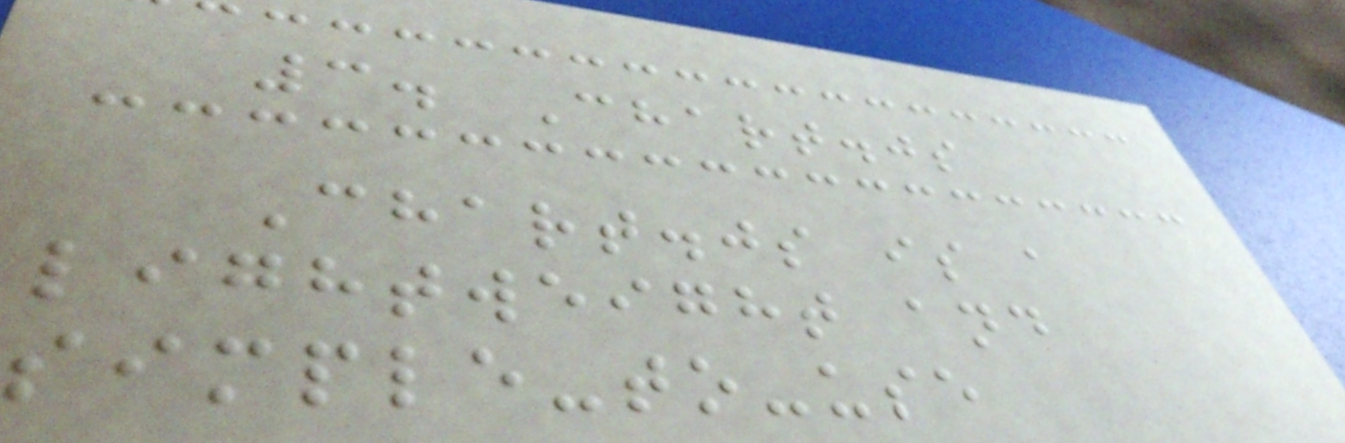3. Chart.js
Chart.js is a
lightweight and
simple-to-use
